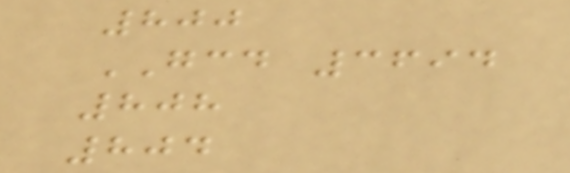800
GCD 3694
808
804
